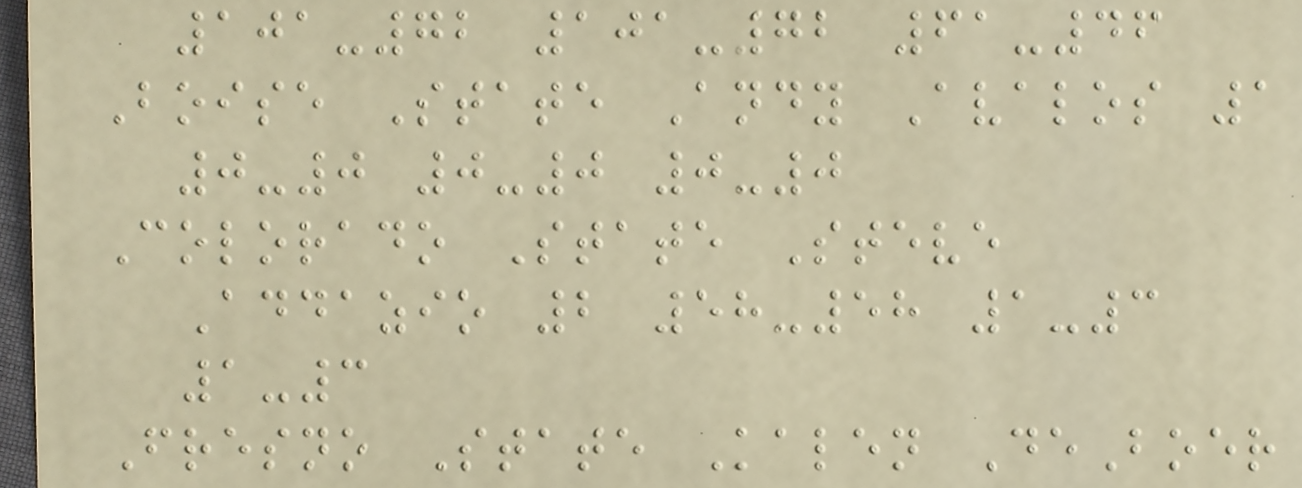101-72 101-72 61-46
Boise State Andy Avalos 1
0-0 0-0 0-0
Colorado State Steve
Addazio 2 58-58 1-3
1-3
Fresno State Kalen DeBoer
